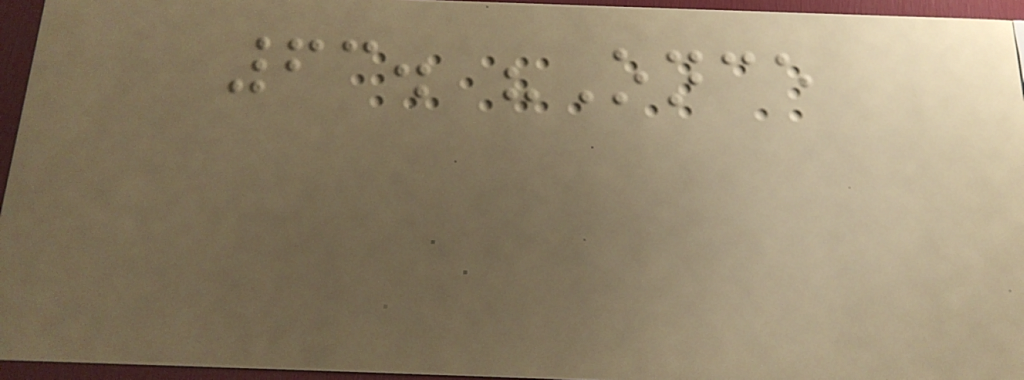63. "Once
